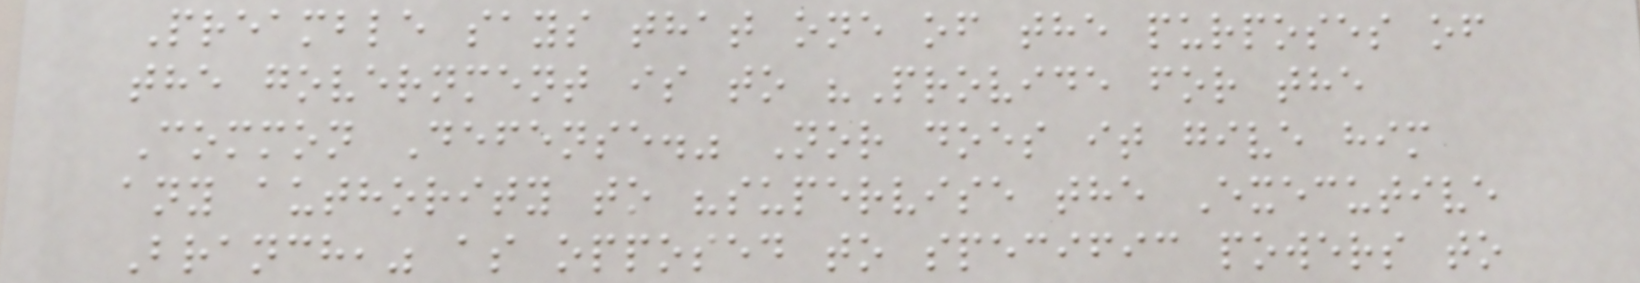Preamble says that one of the purposes of
the government is to "Provide for the
Common Defense." Nor does it give him
any authority to "supervise the Executive
Branch," as opposed to specific powers to
